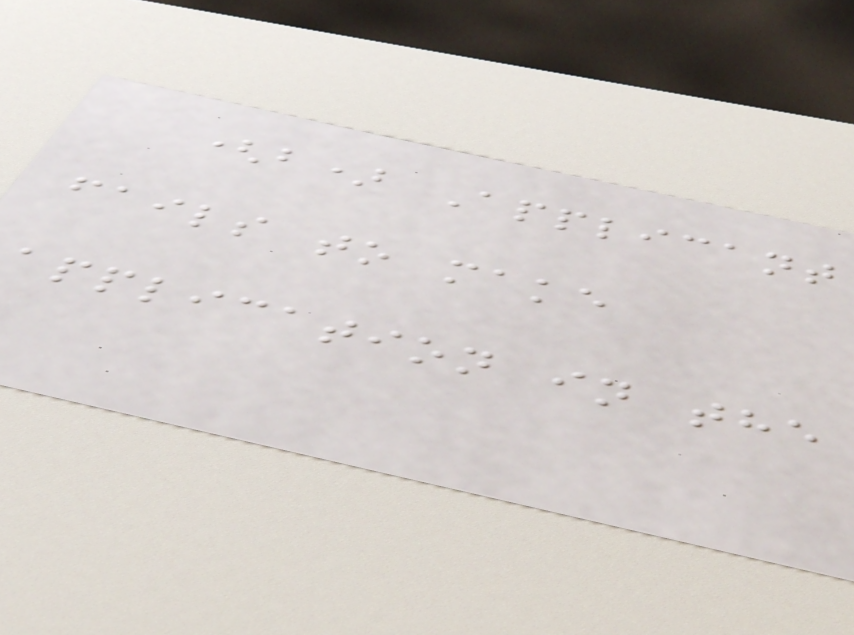(b) Applicant
fails to make
application in the
